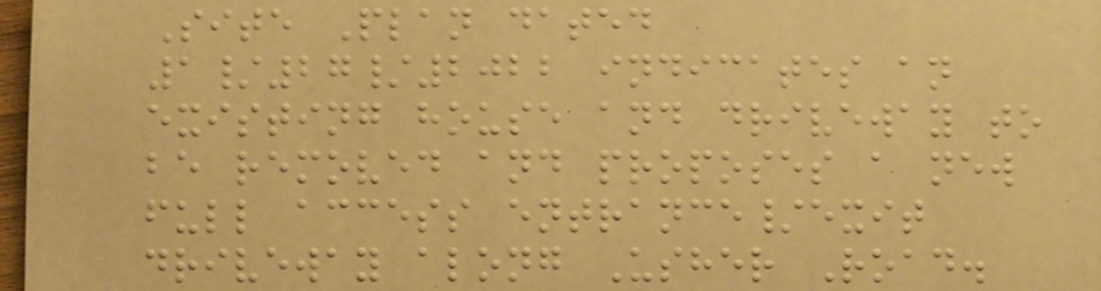Site Plan dated
1/27/2022 indicates an
existing house and driveway to
be removed and proposes a new
full access entrance/exit
driveway along Usher Road.
